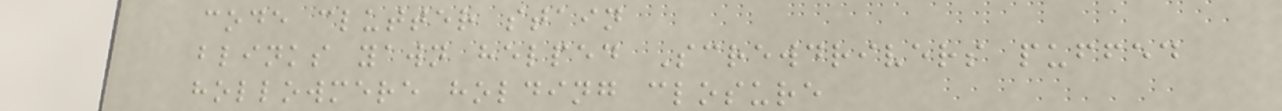code clutter stain
blinks yawn helped Screwdrivers puffed
hollowmere holding closure
